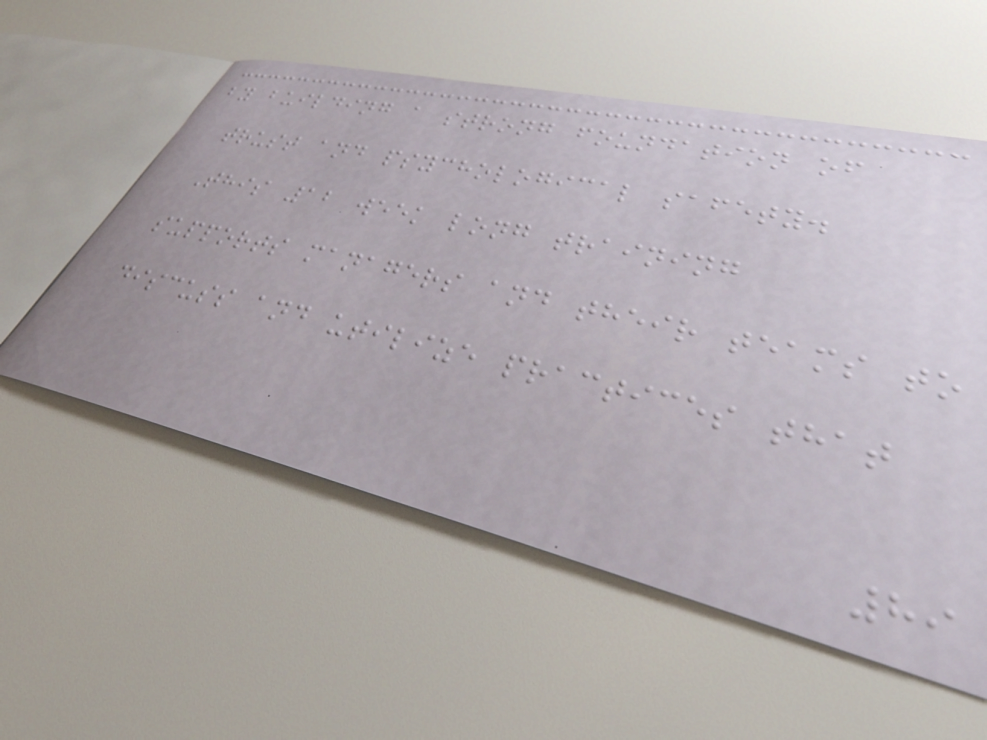by building a strong foundation of
trust and psychological safety.
This 12 week long training
supports managers and their teams to
discuss and utilize practices that
89
